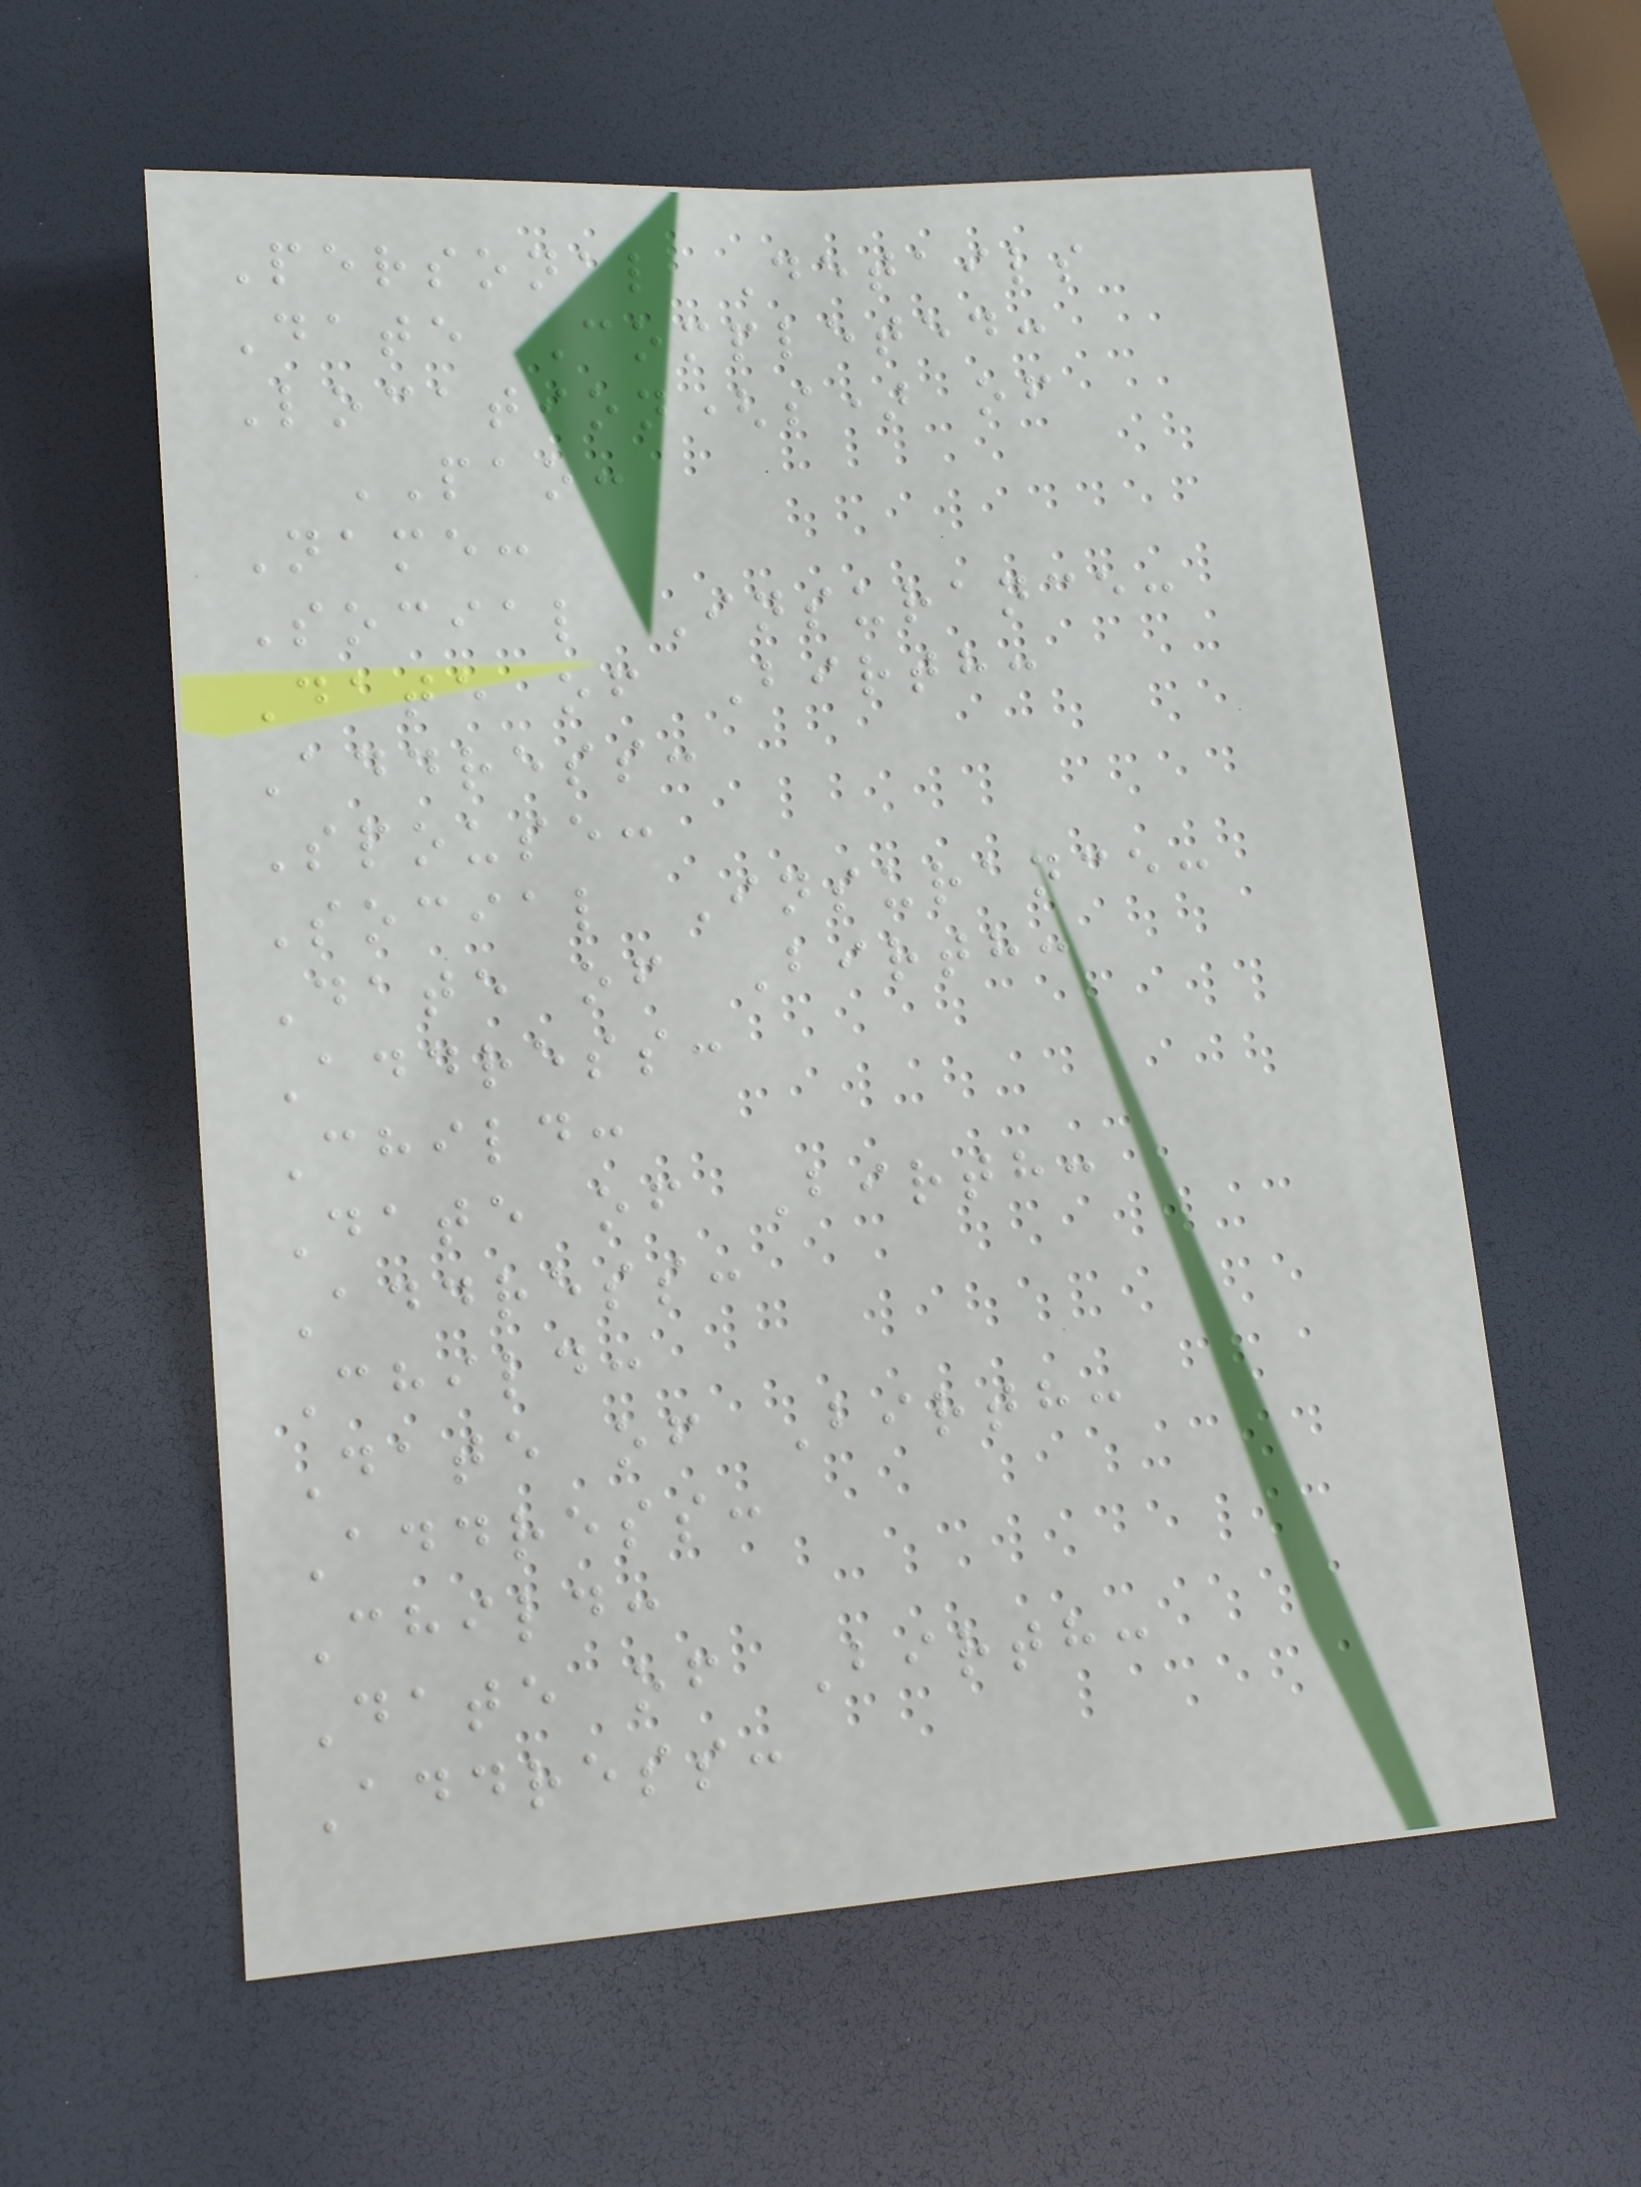Personal Details
Date Completed:
Location(s) of
PAO:
Name:
Social Insurance:
Date of Birth:
Address:
Spouse:
Social Insurance:
Date of Birth:
Address:
Child:
Date of Birth:
Address:
Child:
Date of Birth:
Address:
Child:
Date of Birth:
Address:
